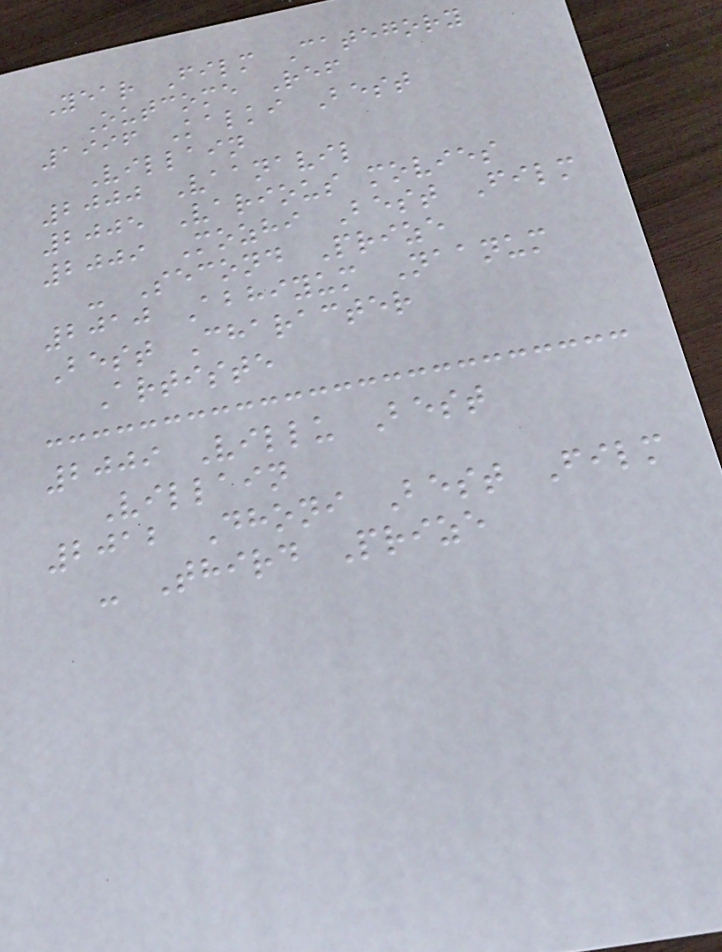Year Film Category
Outcome Ref
1996 Kalki Best
Villain
2000 Vaanavil
2005 Various movies
2009 Mozhi Best Film
- Second Prize
2010 Abhiyum Naanum
Best Character
Artiste
2009 Villu Best
Villain
2012 Dhoni Best Film
- Third Prize
